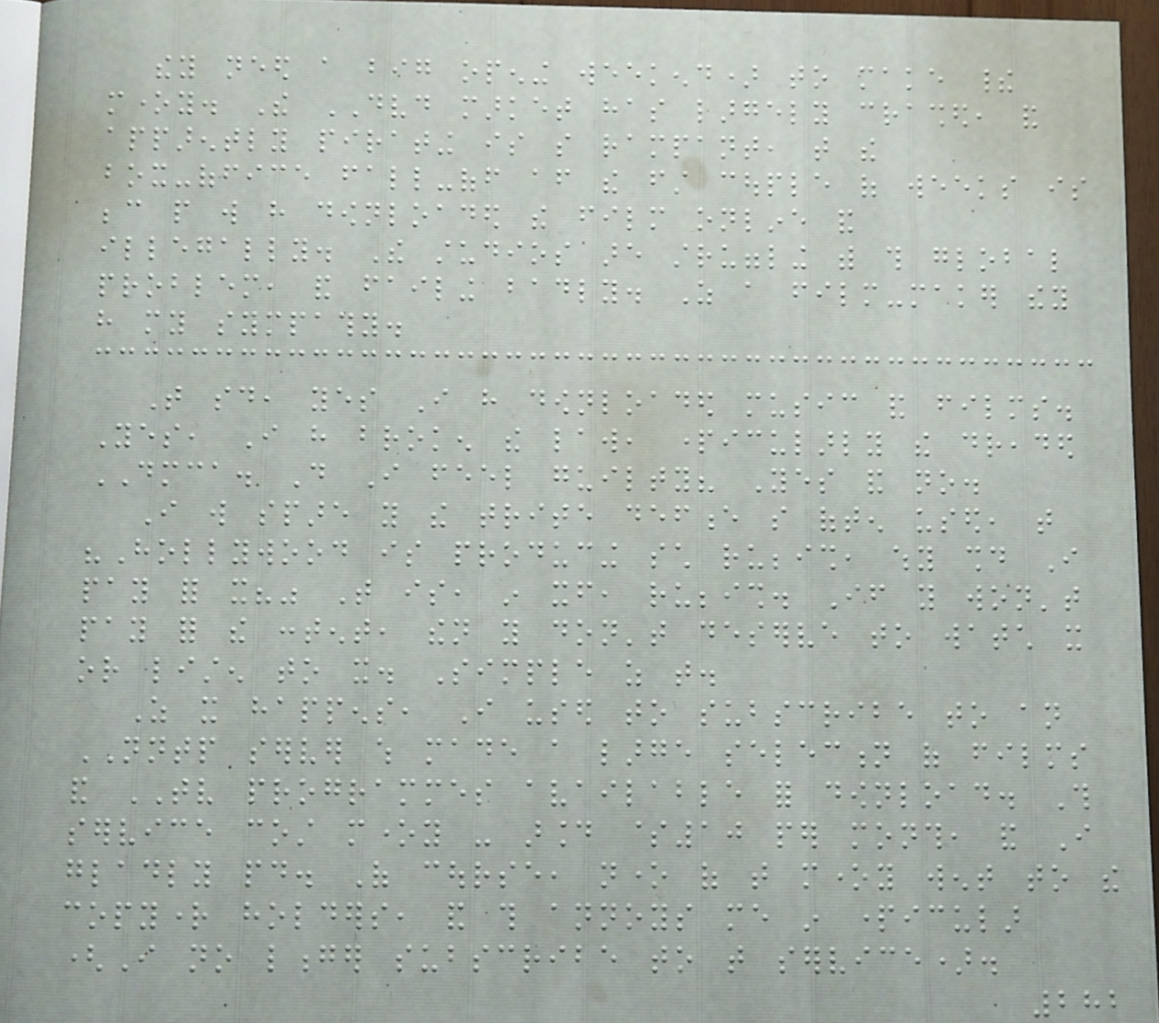they need a big opening weekend) to make their
money. The DVD market has largely crashed, and
apparently pirating is so rampant, that the
box-office fall-off after the first couple of weeks is
because people will have downloaded the film online and
illegally. The studios are struggling with this global
problem, and failing badly. As a film-maker they
have my sympathy.
That said, yes I have downloaded music and films.
Yes, I have broken the law, particularly the dreaded
DMCA. Do I feel guilty? Yes and no.
I will spare you the trite defence so often used, that
"Hollywood is producing such rubbish, why should I
pay for it?" That is, in itself, rubbish. If you won't
pay for the content, then you don't deserve to watch it
or listen to it. Simple as that.
As it happens, I used to subscribe to an
NNTP server which made a large selection of films
and TV programmes available for download. This
service cost money - around $10 per month, and I
gladly paid. Of course, none of that money went to the
copyright holders, and this annoys me in particular
(I no longer subscribe to that service).
282
